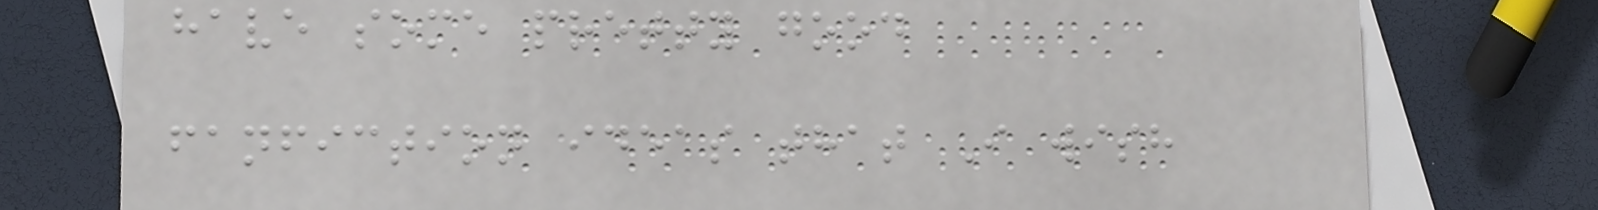have some pretty good
fanfiction ideas that I wish
